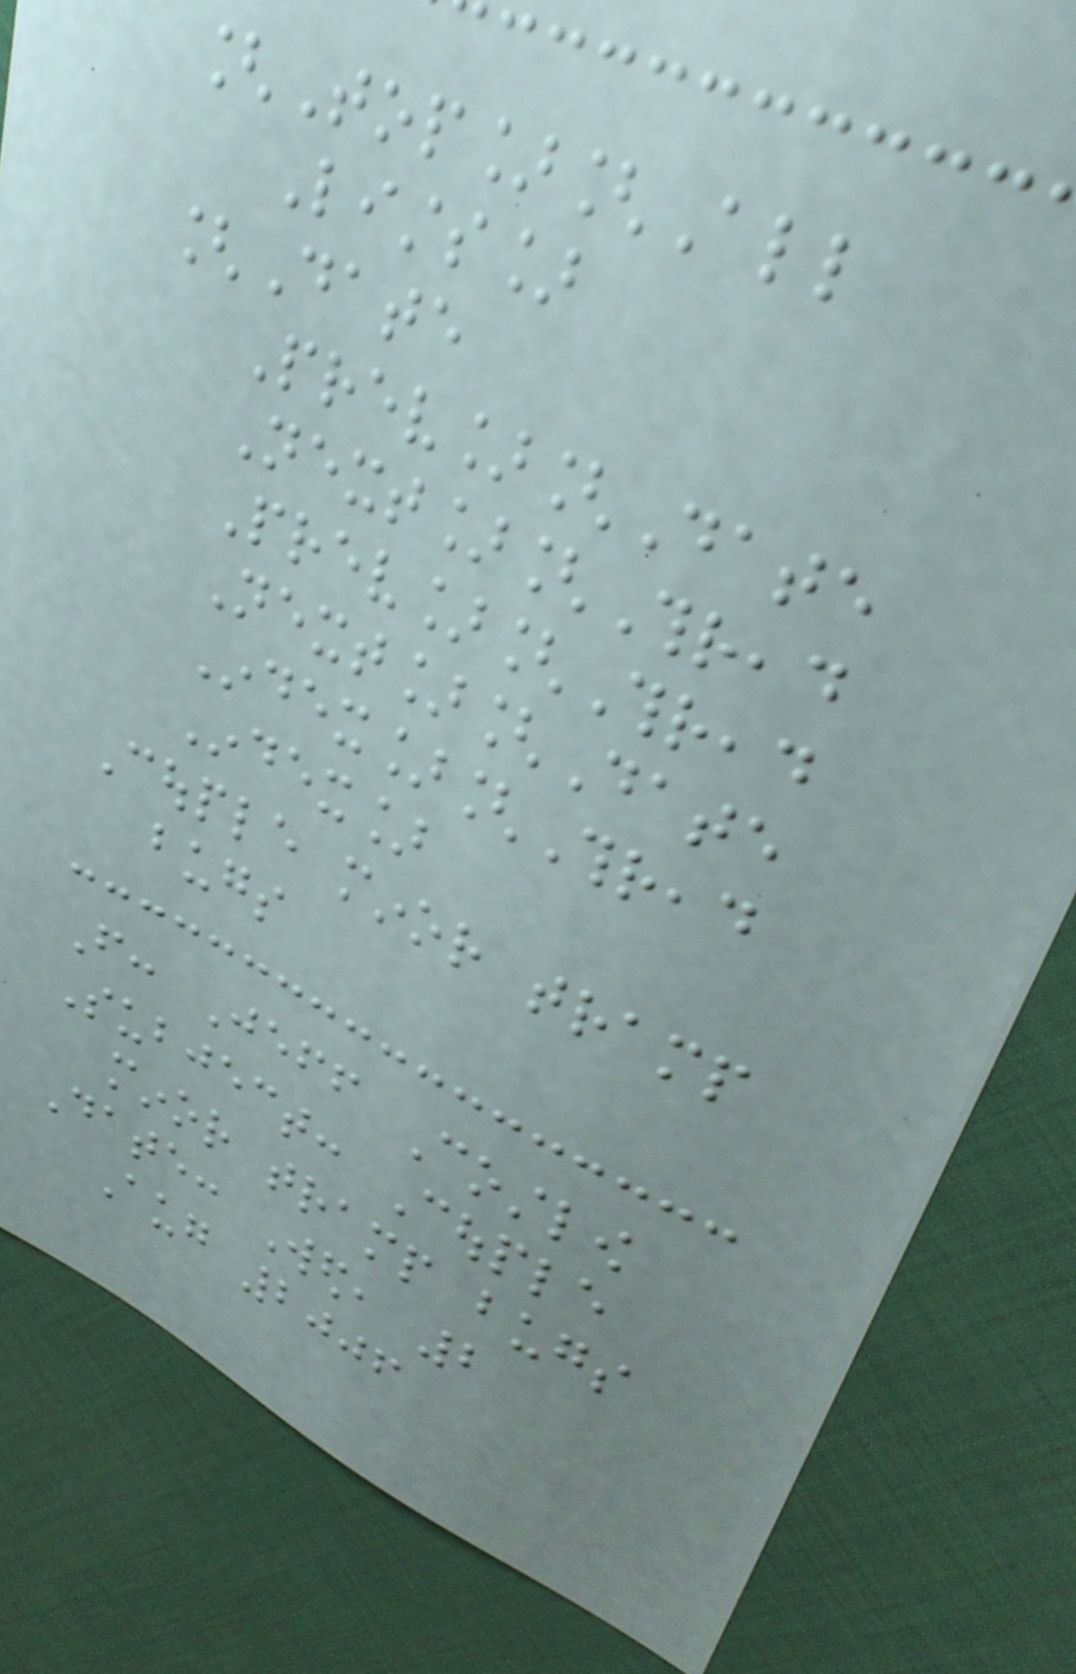[Top][All
Lists]
[Date
Prev][Date
Next][Thread
Prev][Thread
Next][Date
Index][Thread
Index]
Couple minor tramp
bugs
From: Jeff Costlow
Subject: Couple
minor tramp bugs
Date: Wed, 2
Aug 2006
